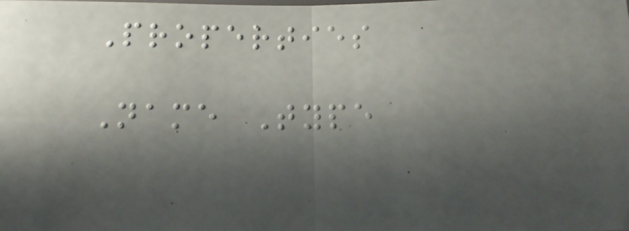Properties
Name Type
